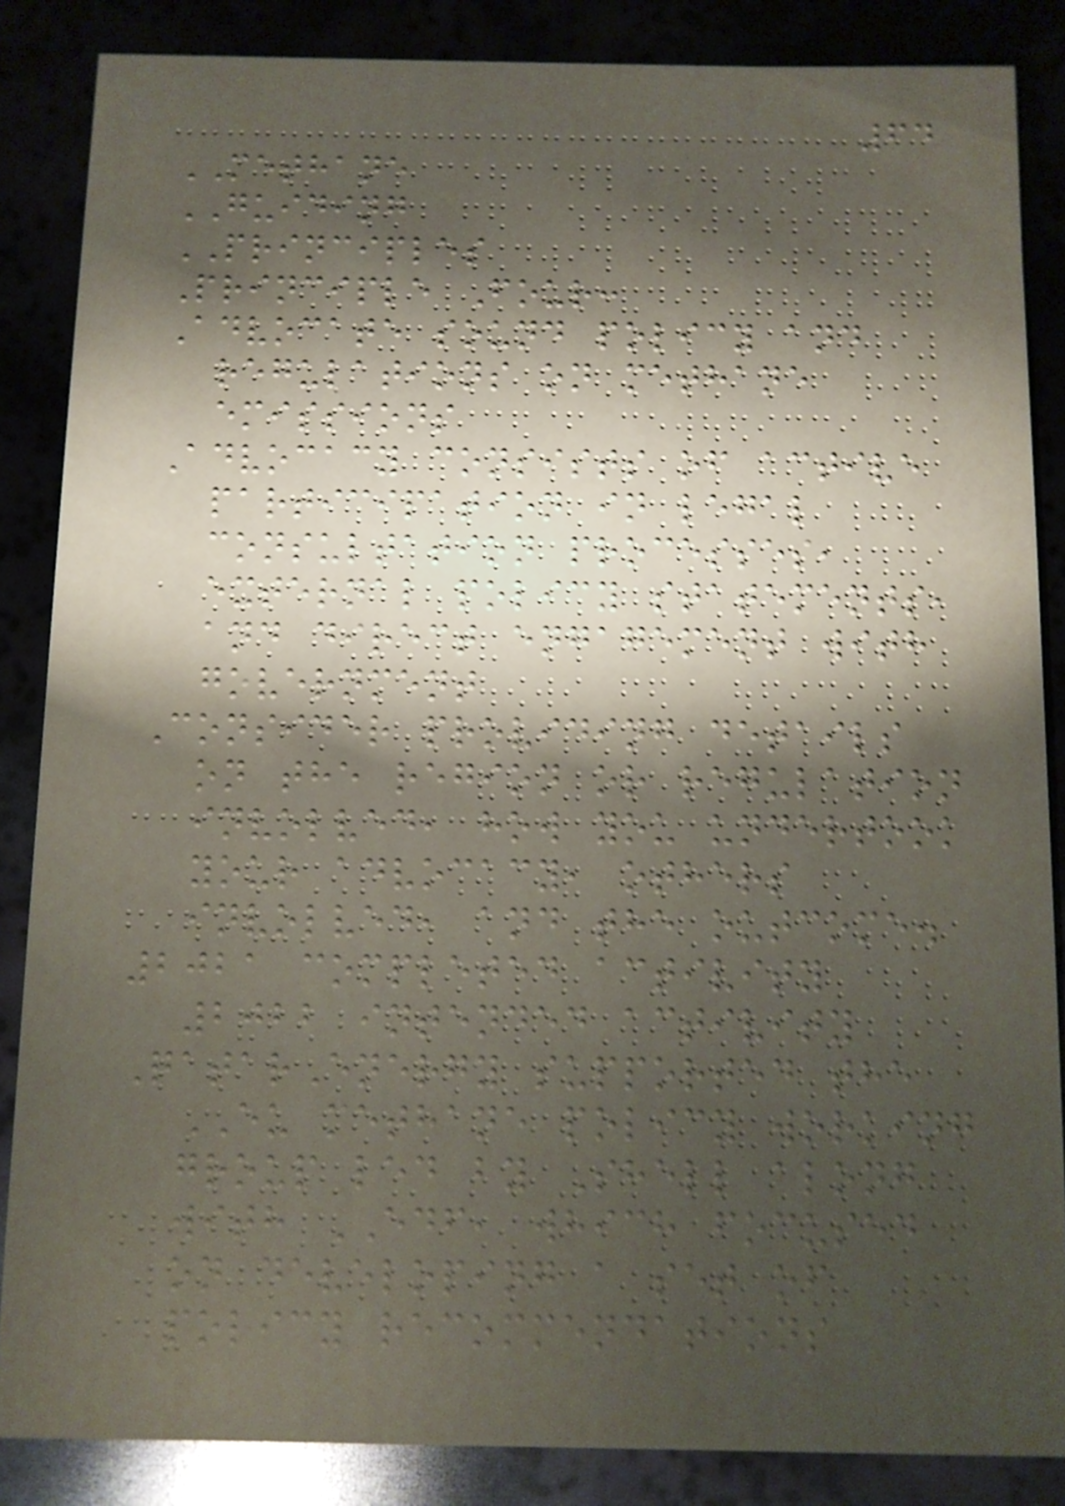64
METHANE
GUIDING
PRINCIPLES
Principle Four:
Advocate sound policy and
regulations on methane
emissions
Advocacy consists of active
participation in legal
consultation processes,
external policy statements,
and direct engagement with
government
Consider providing details
on the region or regulation
involved, how you undertook
your advocacy, others
involved, and the outcome.
2021 completed activity
2022 intended activity
QatarEnergy supported the
EU methane policy working
group led by Shell along
with EDF, which focused
on developing a set of
policy recommendations
